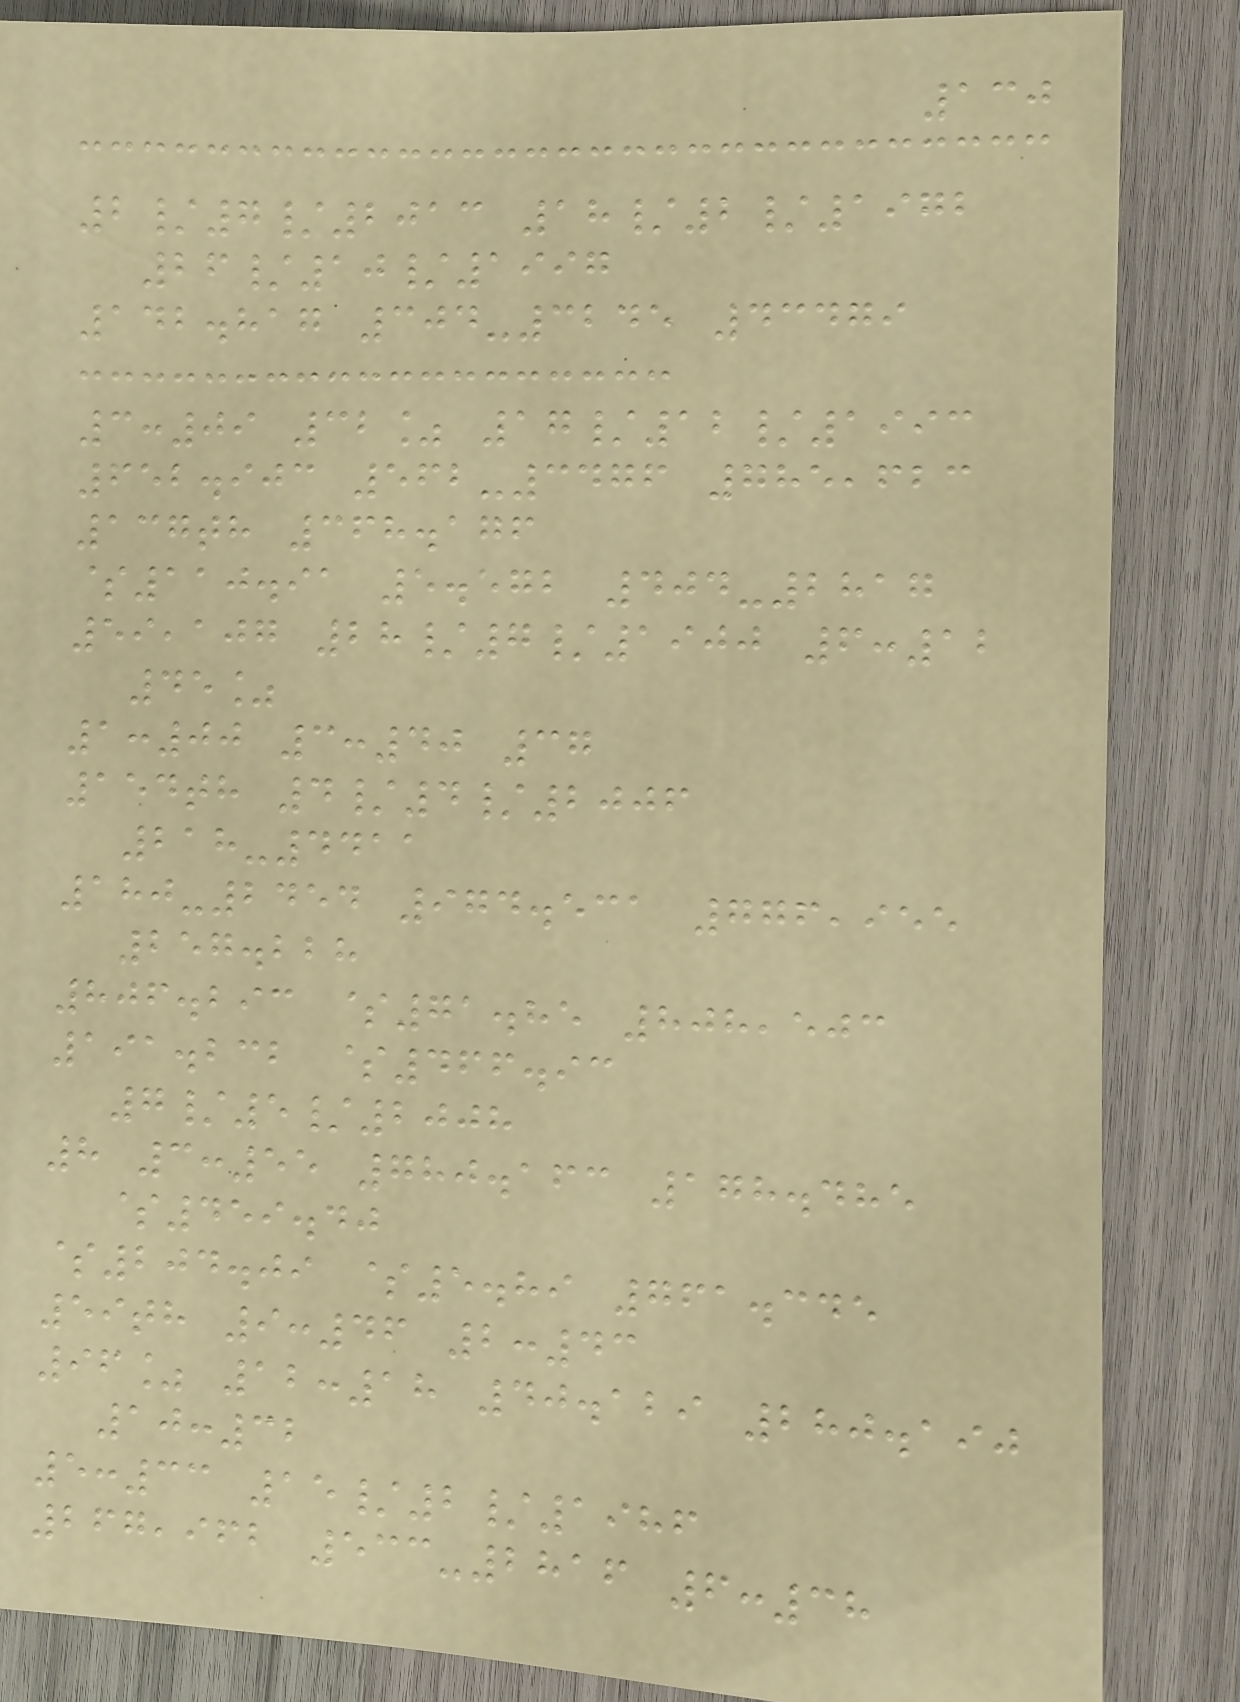130
2/7/2013 18/2/1972
26/10/1997
142.817 304-3245 43479
3:09 32% 17/12/1993
652.903 562-3476 785,623
137th 368.176
$110.91 5.572 404-2817
59,107 28/7/1900 6:12
45%
1:00 3:40 37
154th 4/4/2006
218-4411
180-2454 974.531 776,955
257.228
806.293 $71.85 808,503
191.232 $466.93
7/5/2008
8 3:55 780.163 178.485
$459.40
$204.09 $5.89 761.345
59th 9:46 2:43
96% 12:18 40.129 280.190
10:32
5:33 15/2/1986
267,962 533-2816 6:38
